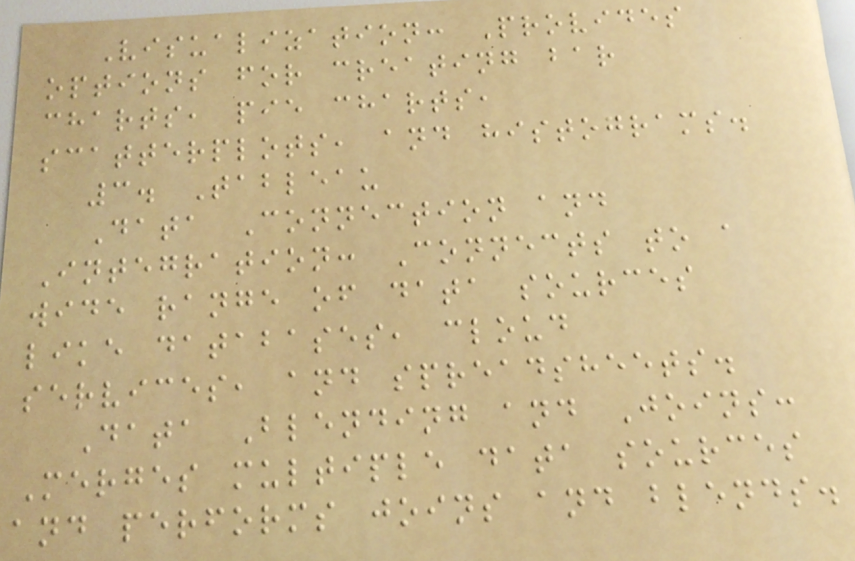Visualization: Provides
options for creating bar
charts, pie charts,
scatterplots, and histograms.
3. Tableau
Data Connection and
Integration: Connects to a
wide range of data sources
like databases, cloud
services, and spreadsheets.
Data Blending and Joins:
Merges multiple data sources
and performs joins and blends.
